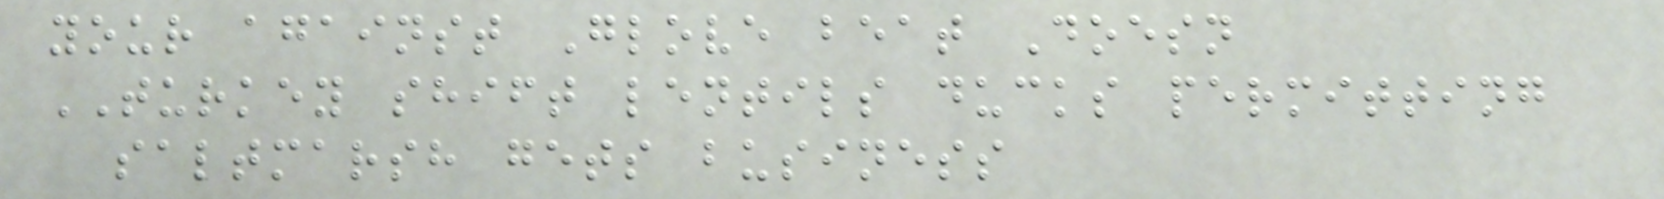your against Glove beat Doesn
TURKEY shift lentils ducks permitting
saltmarsh gets business
